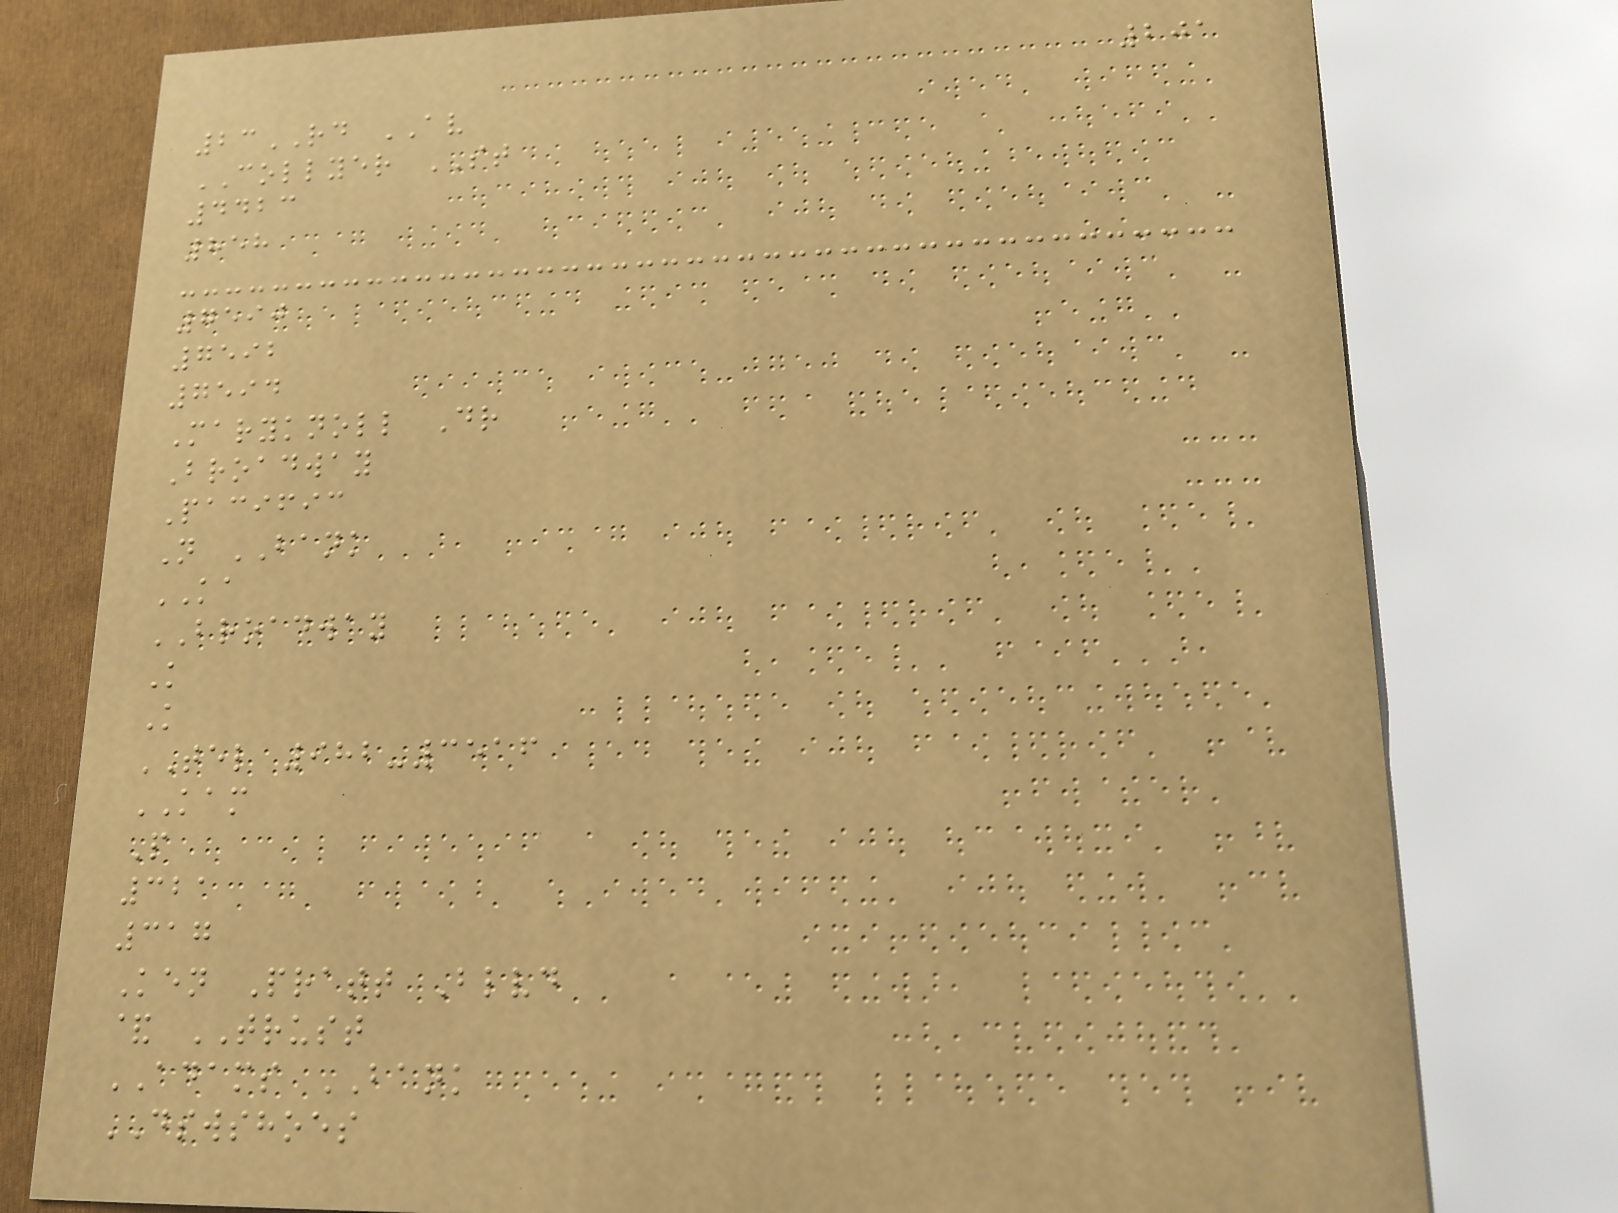201
23RD AV
COLLYER ST
4423
858
7590
7592
7594
Maryknoll Dr
Broadway
Pacific
N BANK
KA
BROADWAY
K
K
TEL 982-3516
KAM
P
321
317
Ken Pratt Blvd
& TRUST
ADAMS BANK
DSWSHOES
